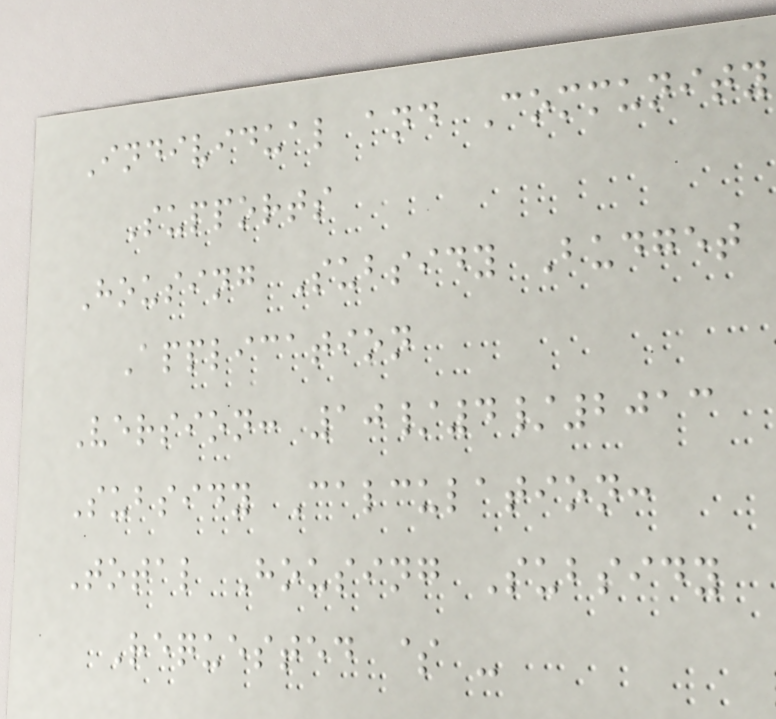Individual and Community
Supports
Housing Subsidy Budget
Application
Version: 10/4/2013
Subsidy Calculation:
Total Housing Subsidy
Requested $ -
